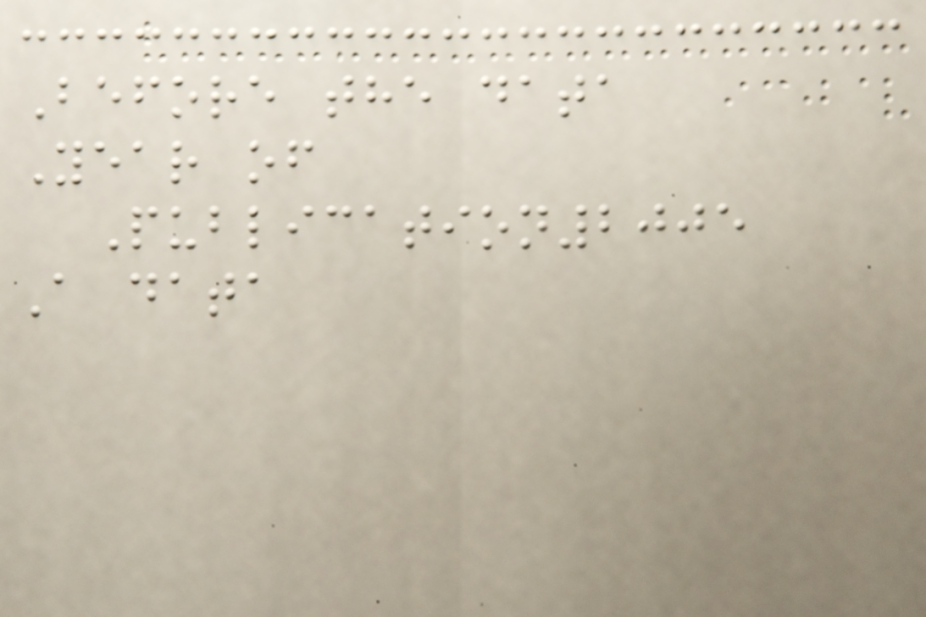Before the data
Year of
Publication2005
A data
